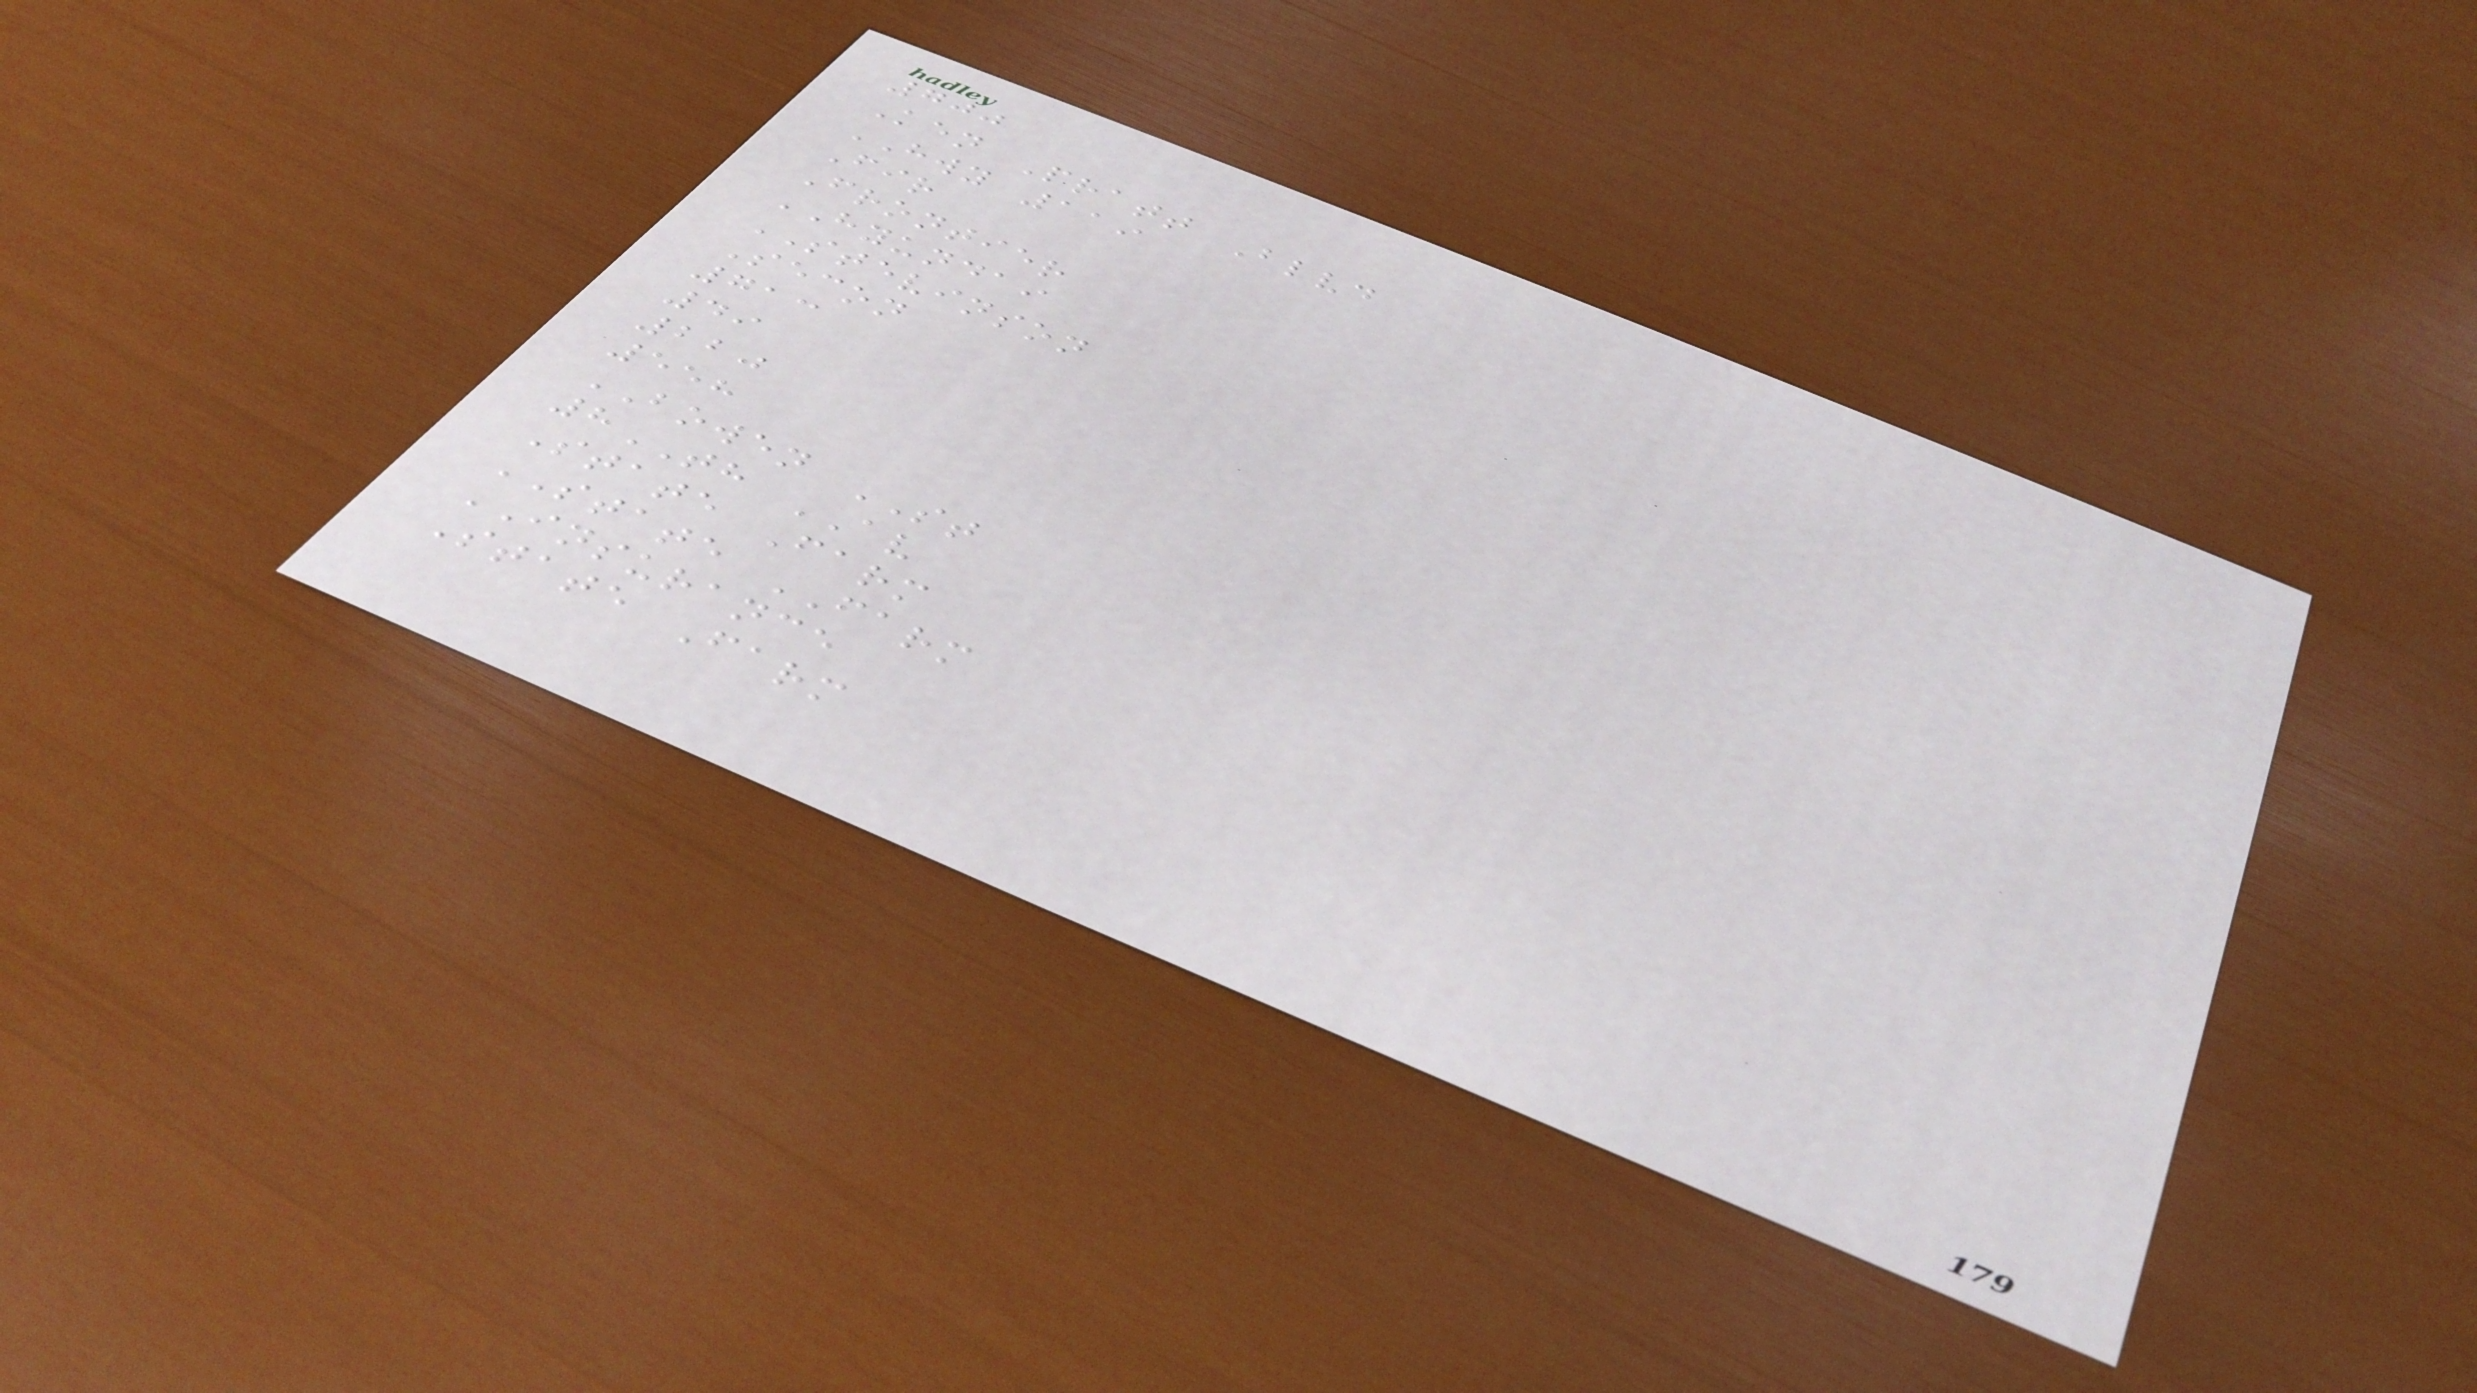700
Ken Pratt Blvd
HWY 119
Fir
Frontier
HYUNDAI
STEVINSON
Secon
713
49
220
558
BOWEN ST
8TH AV
State Farm
STATE FARM
INSURANCE
State Farm
